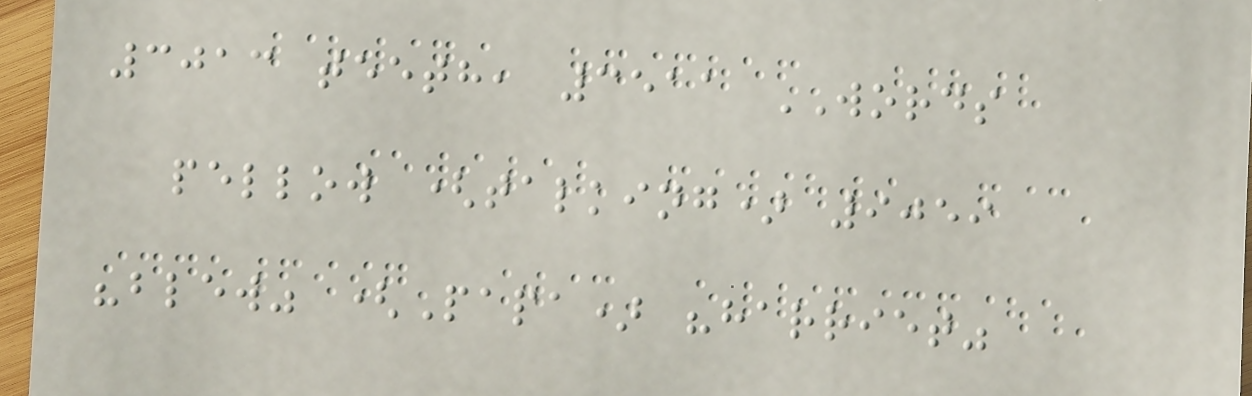3013 teeth, 3511 WORDS
pellow (talking) 9059
"blew" (Papa) "harriet"
